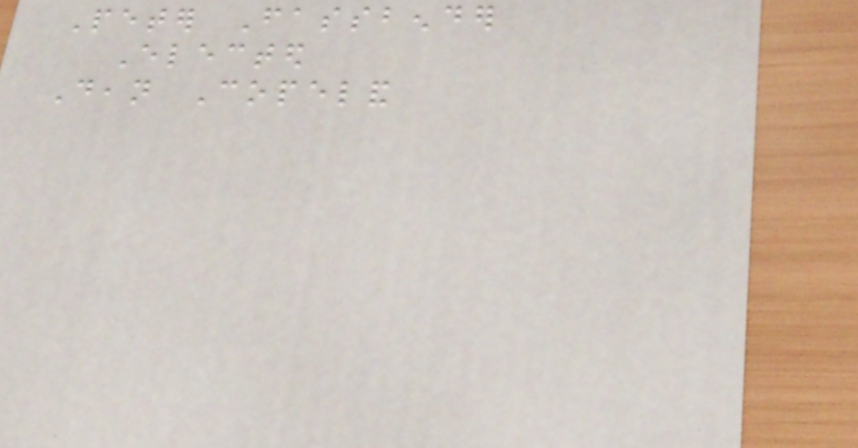Peter Fassbender
Elected
Dean Copeland
